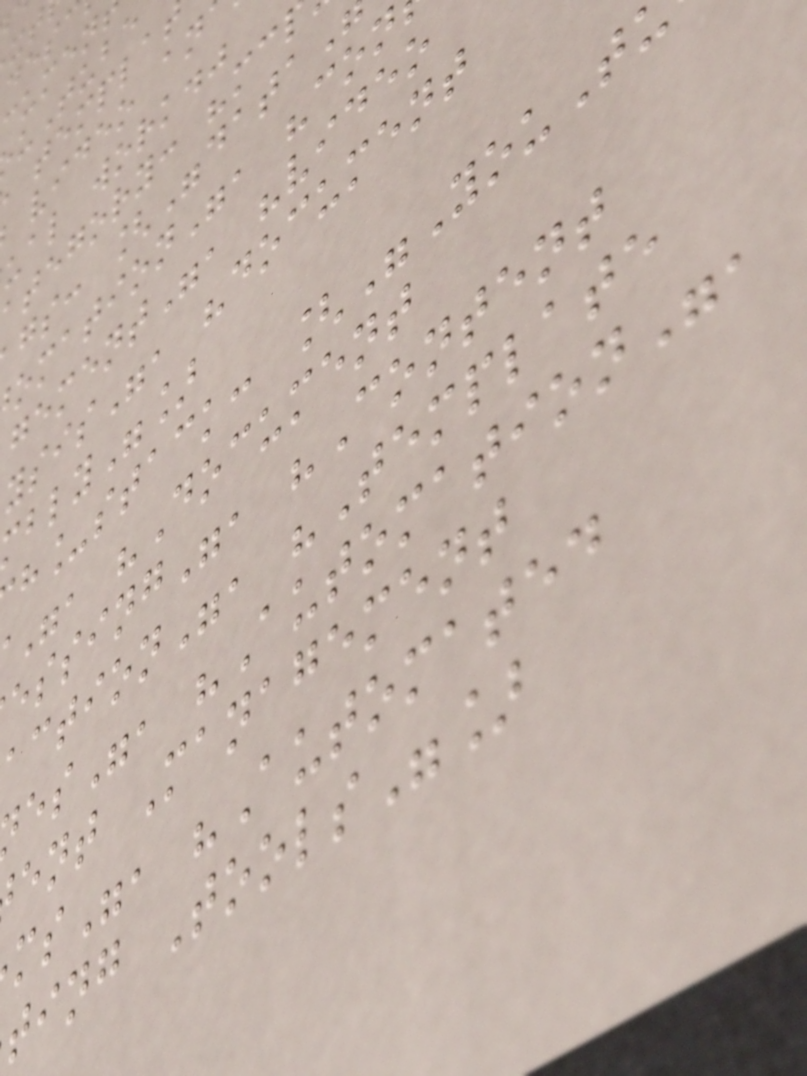video an
ual work."
tegory: "mc
gs: ["data
omation", "con
gement", "video
ysis", "document
bly"]
h_stack: ["YouT
essing", "Content
action", "Template
es", "Automation",
ent Management
ms", "Automated
ting Tools"]
